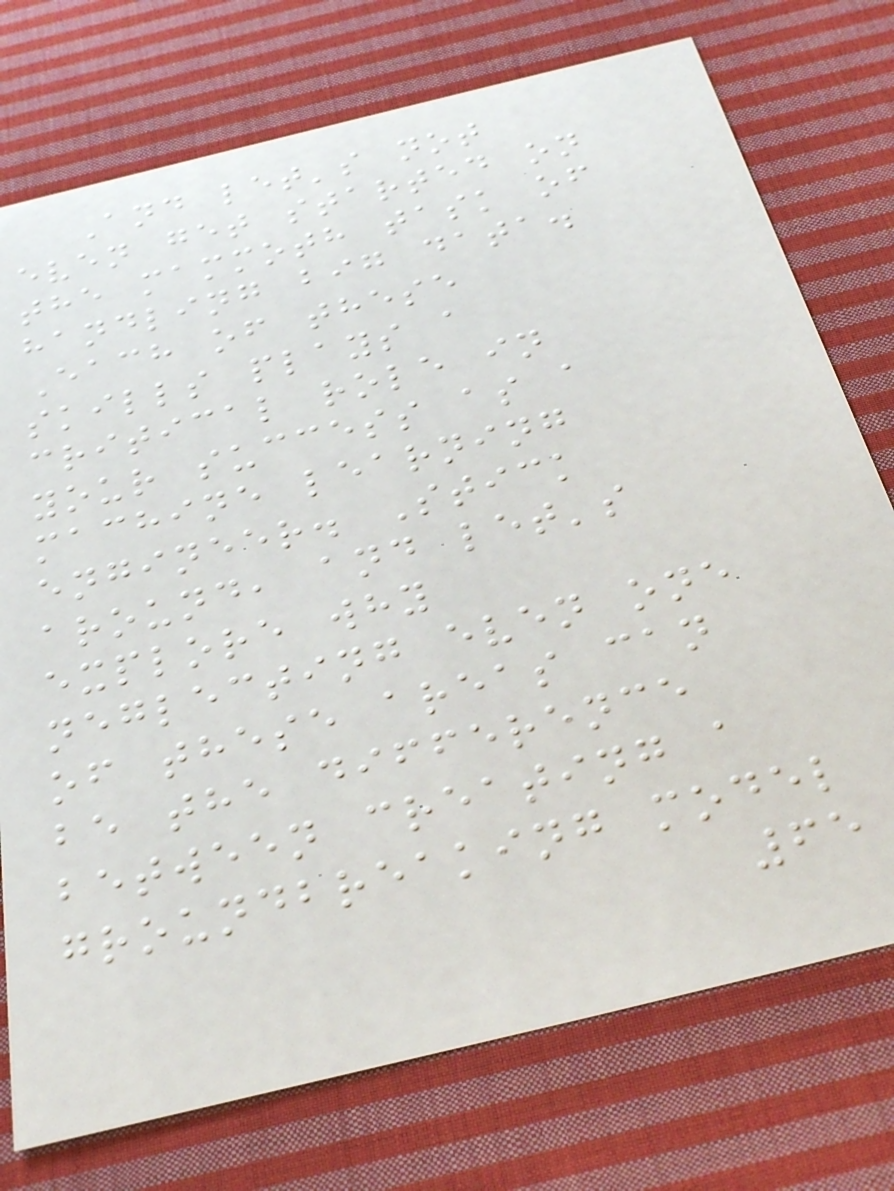And let's not
even get started on
the mammoth task of
handling big data.
Each of these
skills plays a
critical role in
your success as a
machine learning
engineer. Stick
around, and let's
explore why
neglecting even one
of these areas can
be the difference
between creating a
groundbreaking model
65
